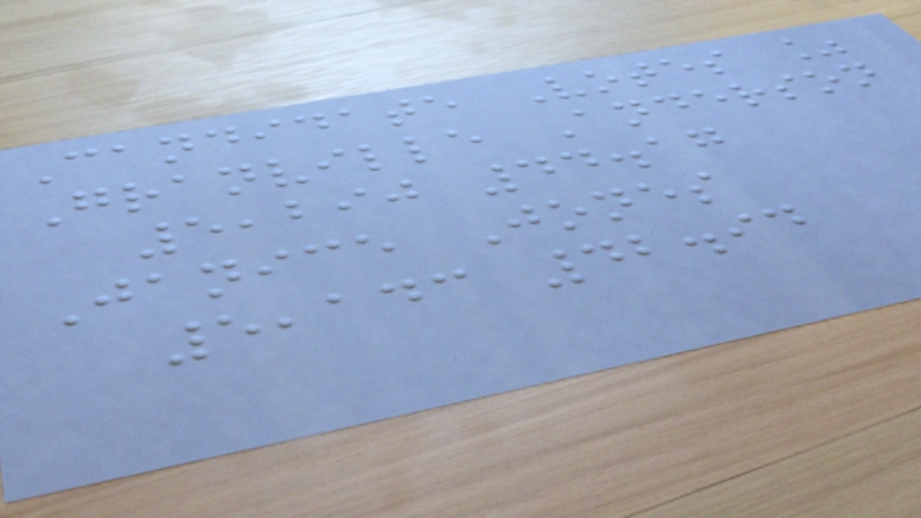Candidate Votes %
Granville Anderson
5,290 44.17
Janice Jones
5,143 42.94
